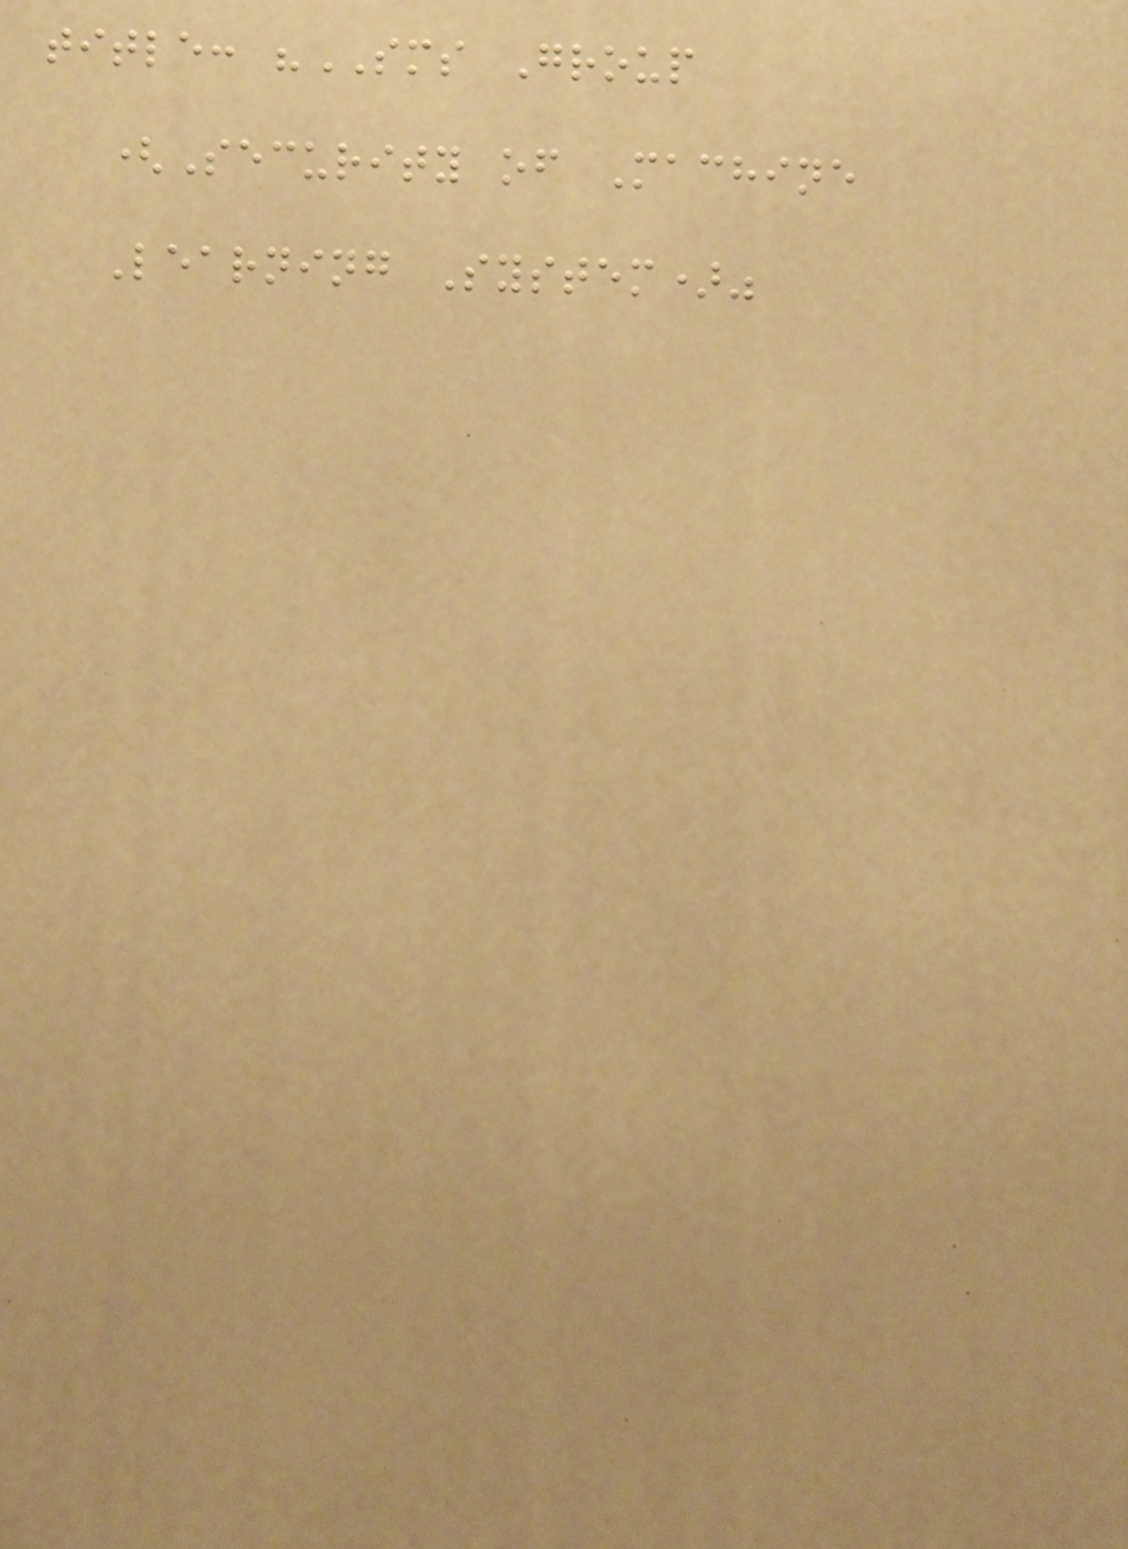title: "SMS Group
(Security of Machine
Learning System)"
